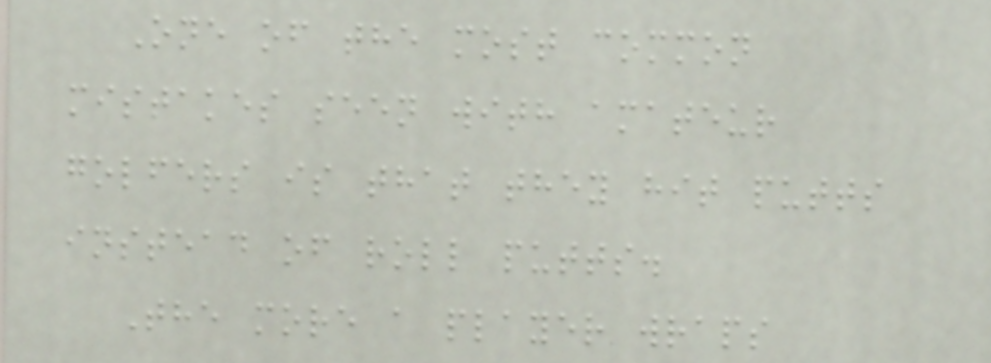One of the most common
mistakes seen with amateur
golfers is that they hit putts
instead of roll putts.
The more a player wraps
